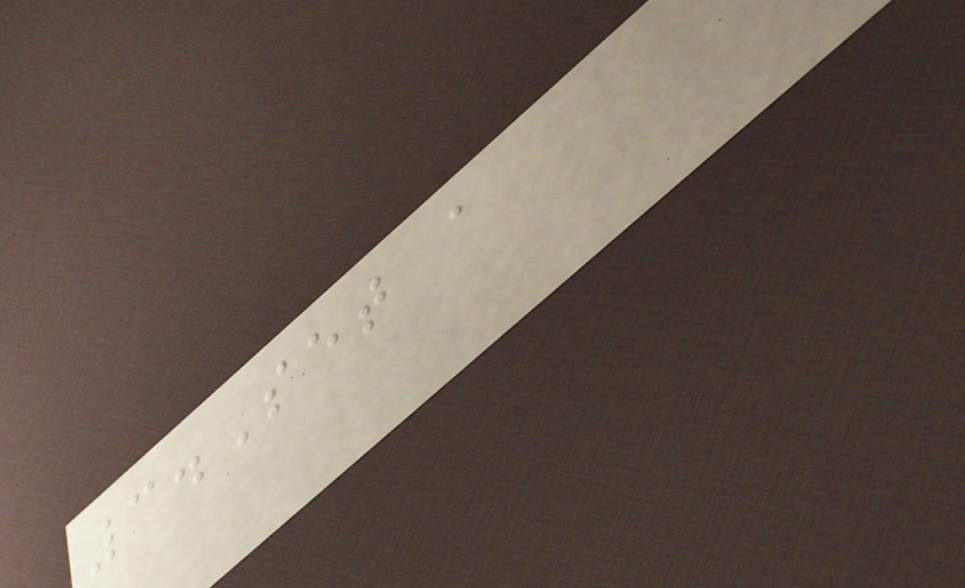3.Set a
